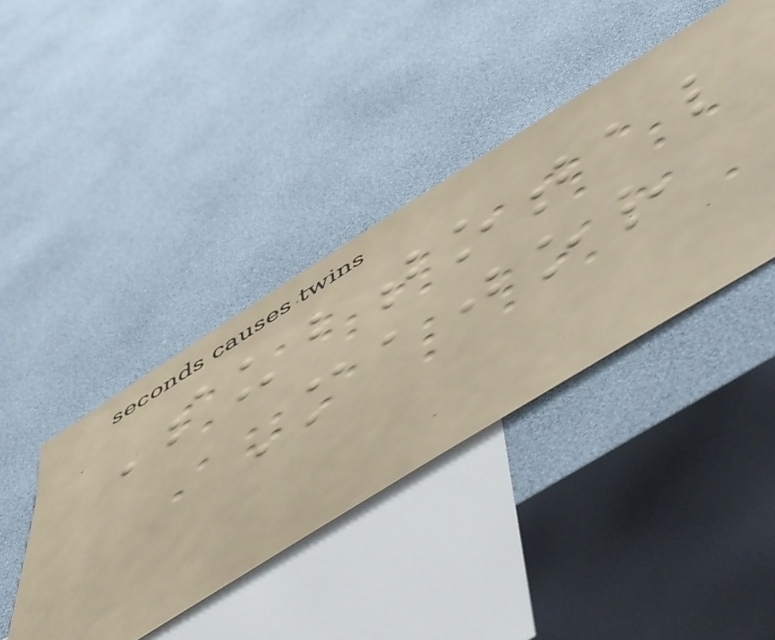Subtotal
Major
